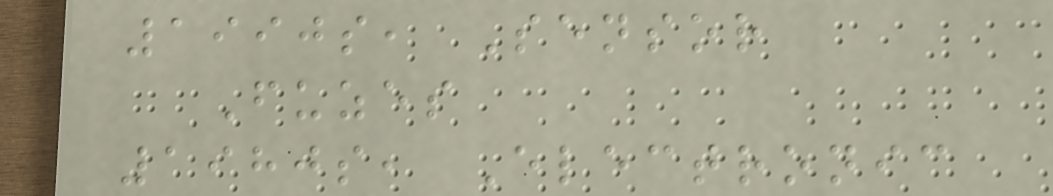1990s, Sensor
Fuzes
1980s, Electronic
